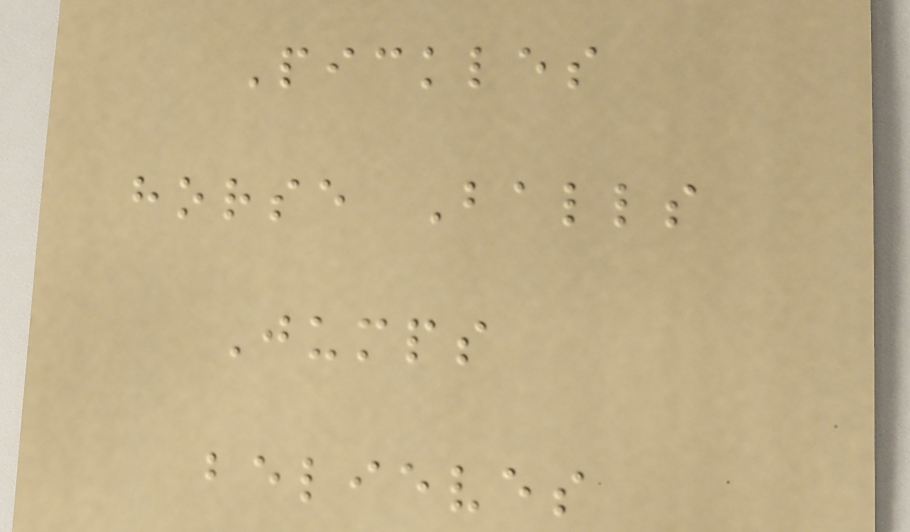Pickles
horse Balls
Jumps
believes
